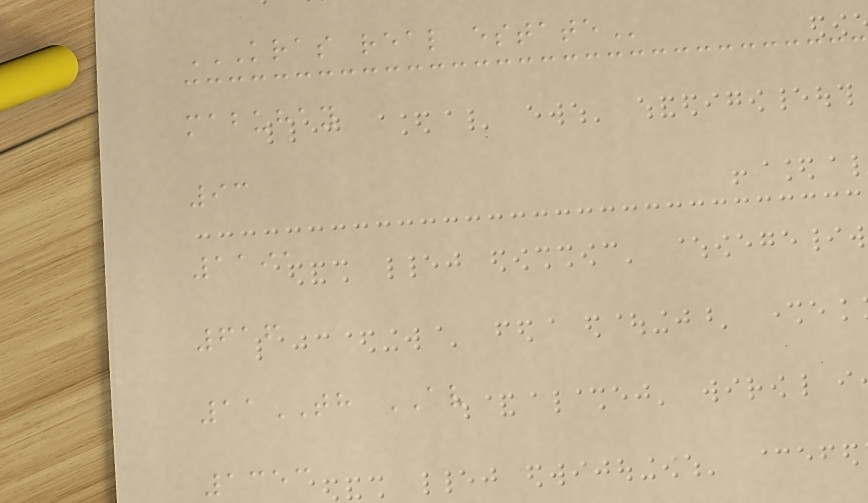KRAS REAL ESTATE
mabuhay
93
1191
616
11TH AV
1353
